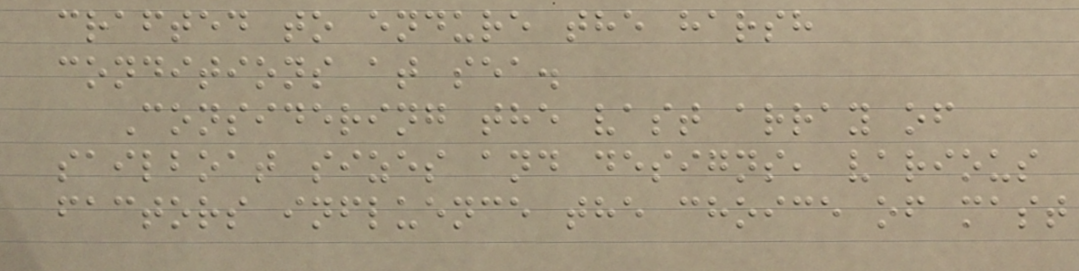crafted to endure the harsh
conditions at sea.
Considering the vast array of
sailboat sizes and designs, various
factors influence the choice of mast
